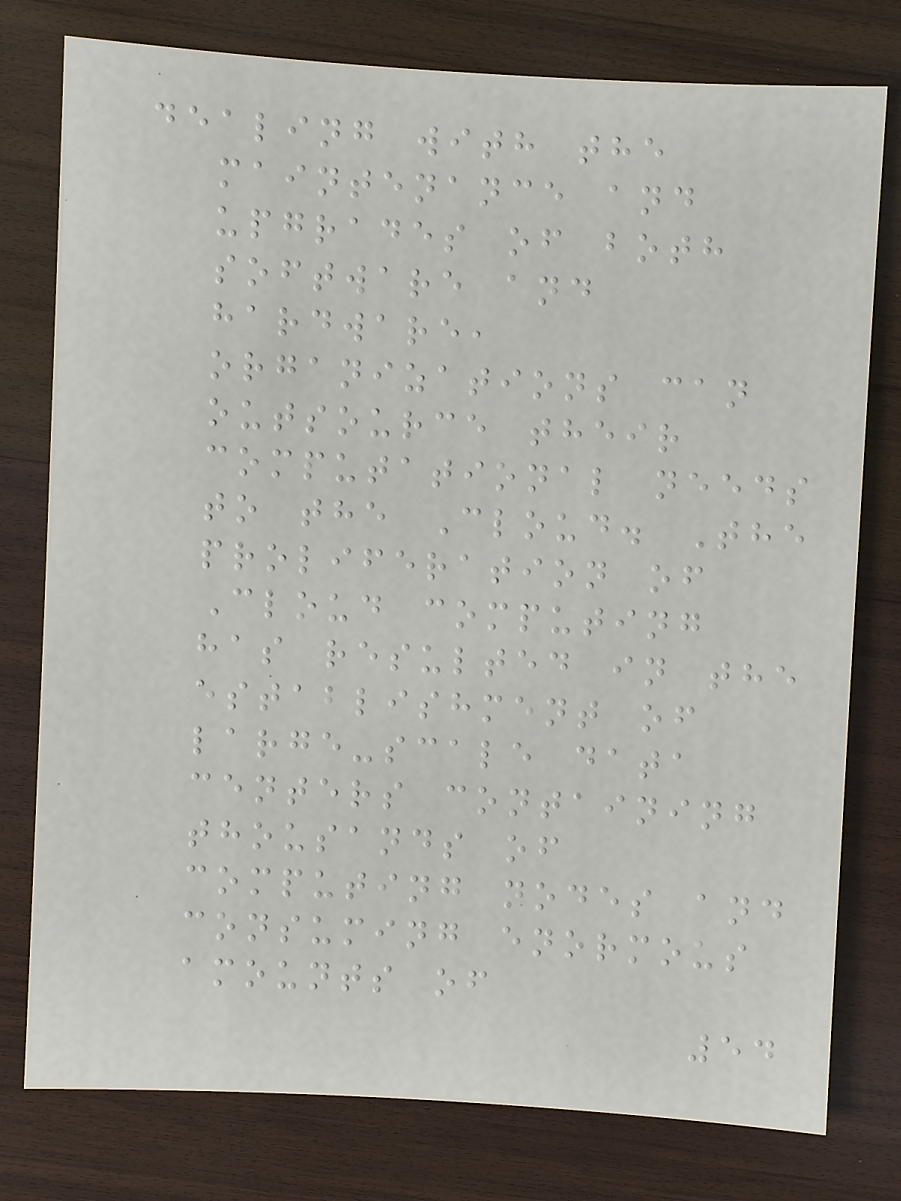dealing with the
maintenance and
upgrades of both
software and
hardware,
organizations can
outsource their
computational needs
to the Cloud. The
proliferation of
Cloud computing
has resulted in the
establishment of
large-scale data
centers containing
thousands of
computing nodes and
consuming enormous
amounts of
54
